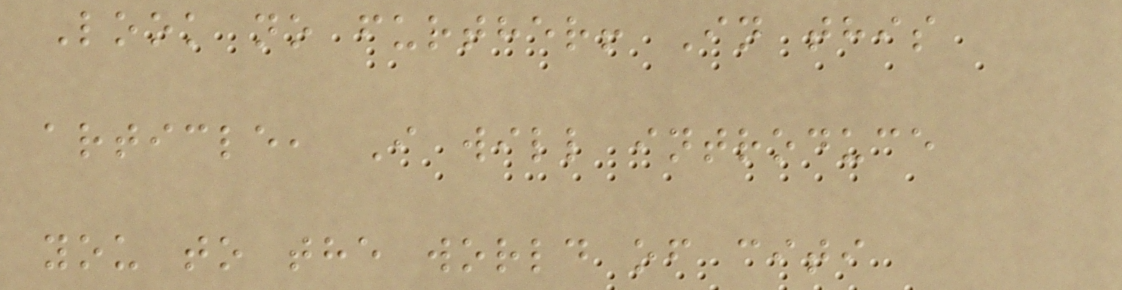Look no further! In this
article, I will introduce
you to the world of citi
